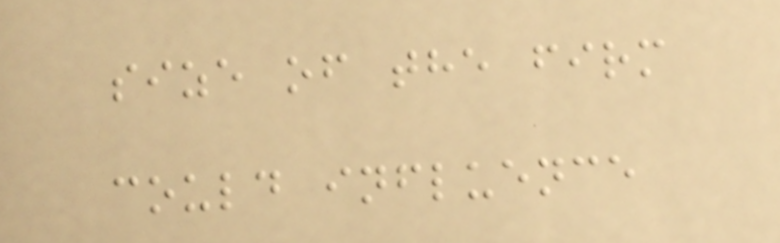size of the firm
could influence
